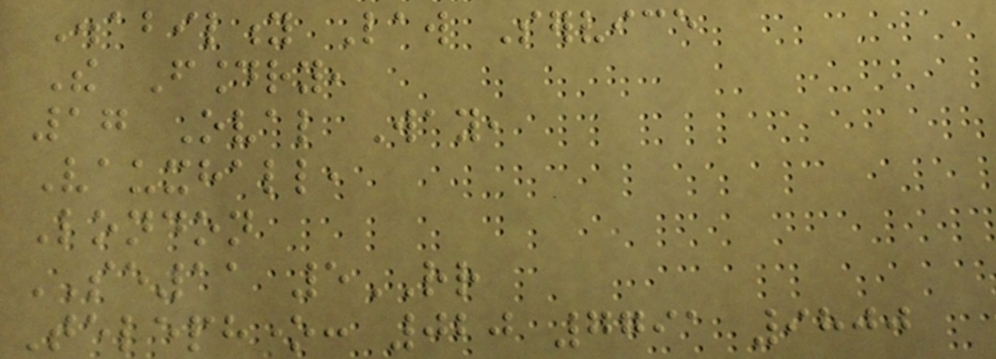Disability Law Service
The Foundry,
17 Oval Way,
Vauxhall,
London
SE11 5RR
Telephone: 020 7791 9800
